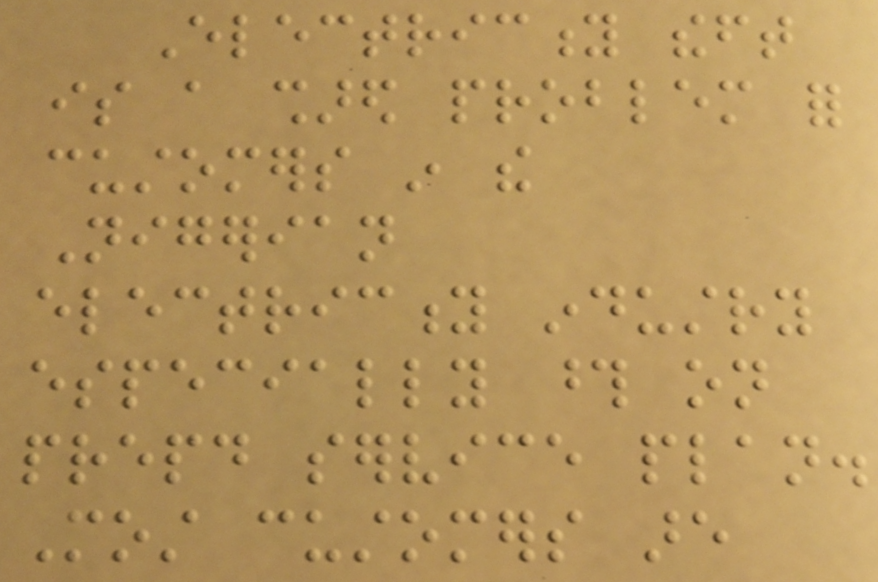Electricity theft
is a shared problem for
customers in the
Nigerian
electricity industry
especially those on
prepaid service plan.
Most customers are
